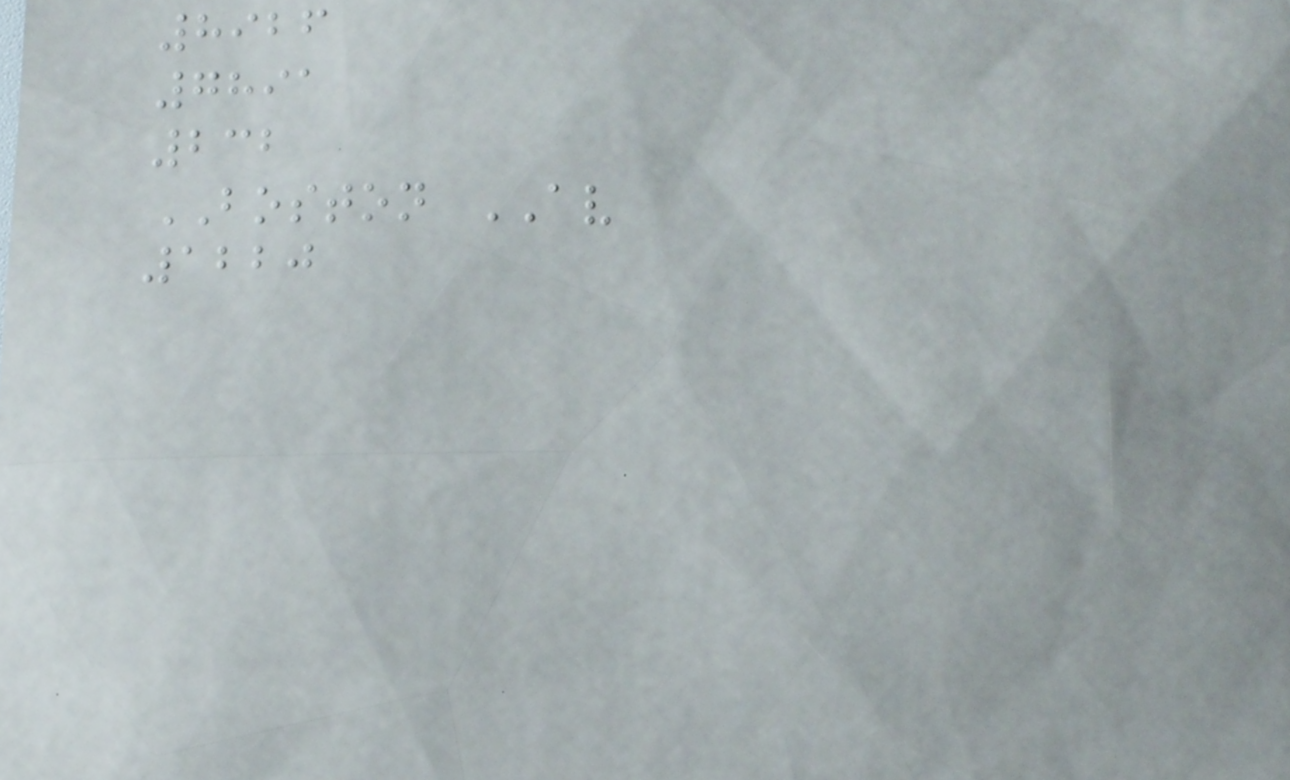8926
7891
232
BOSTON AV
1220
